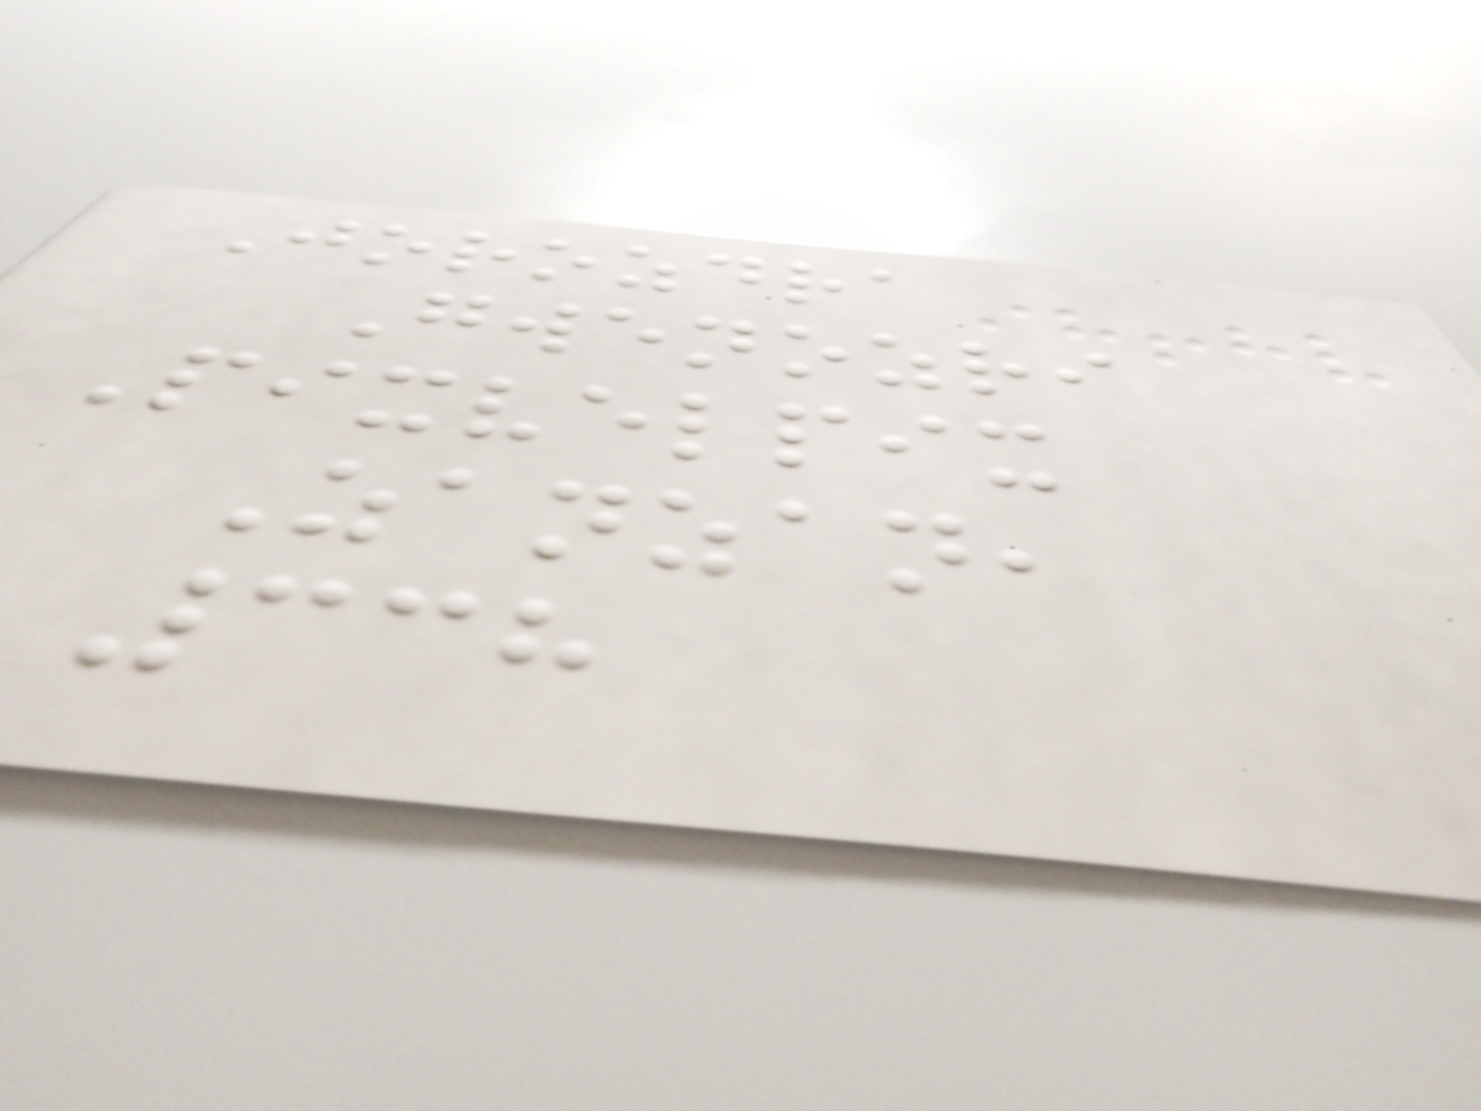Jorozdra
Gwenozri
Pixvelpix
Zanzan,
338
